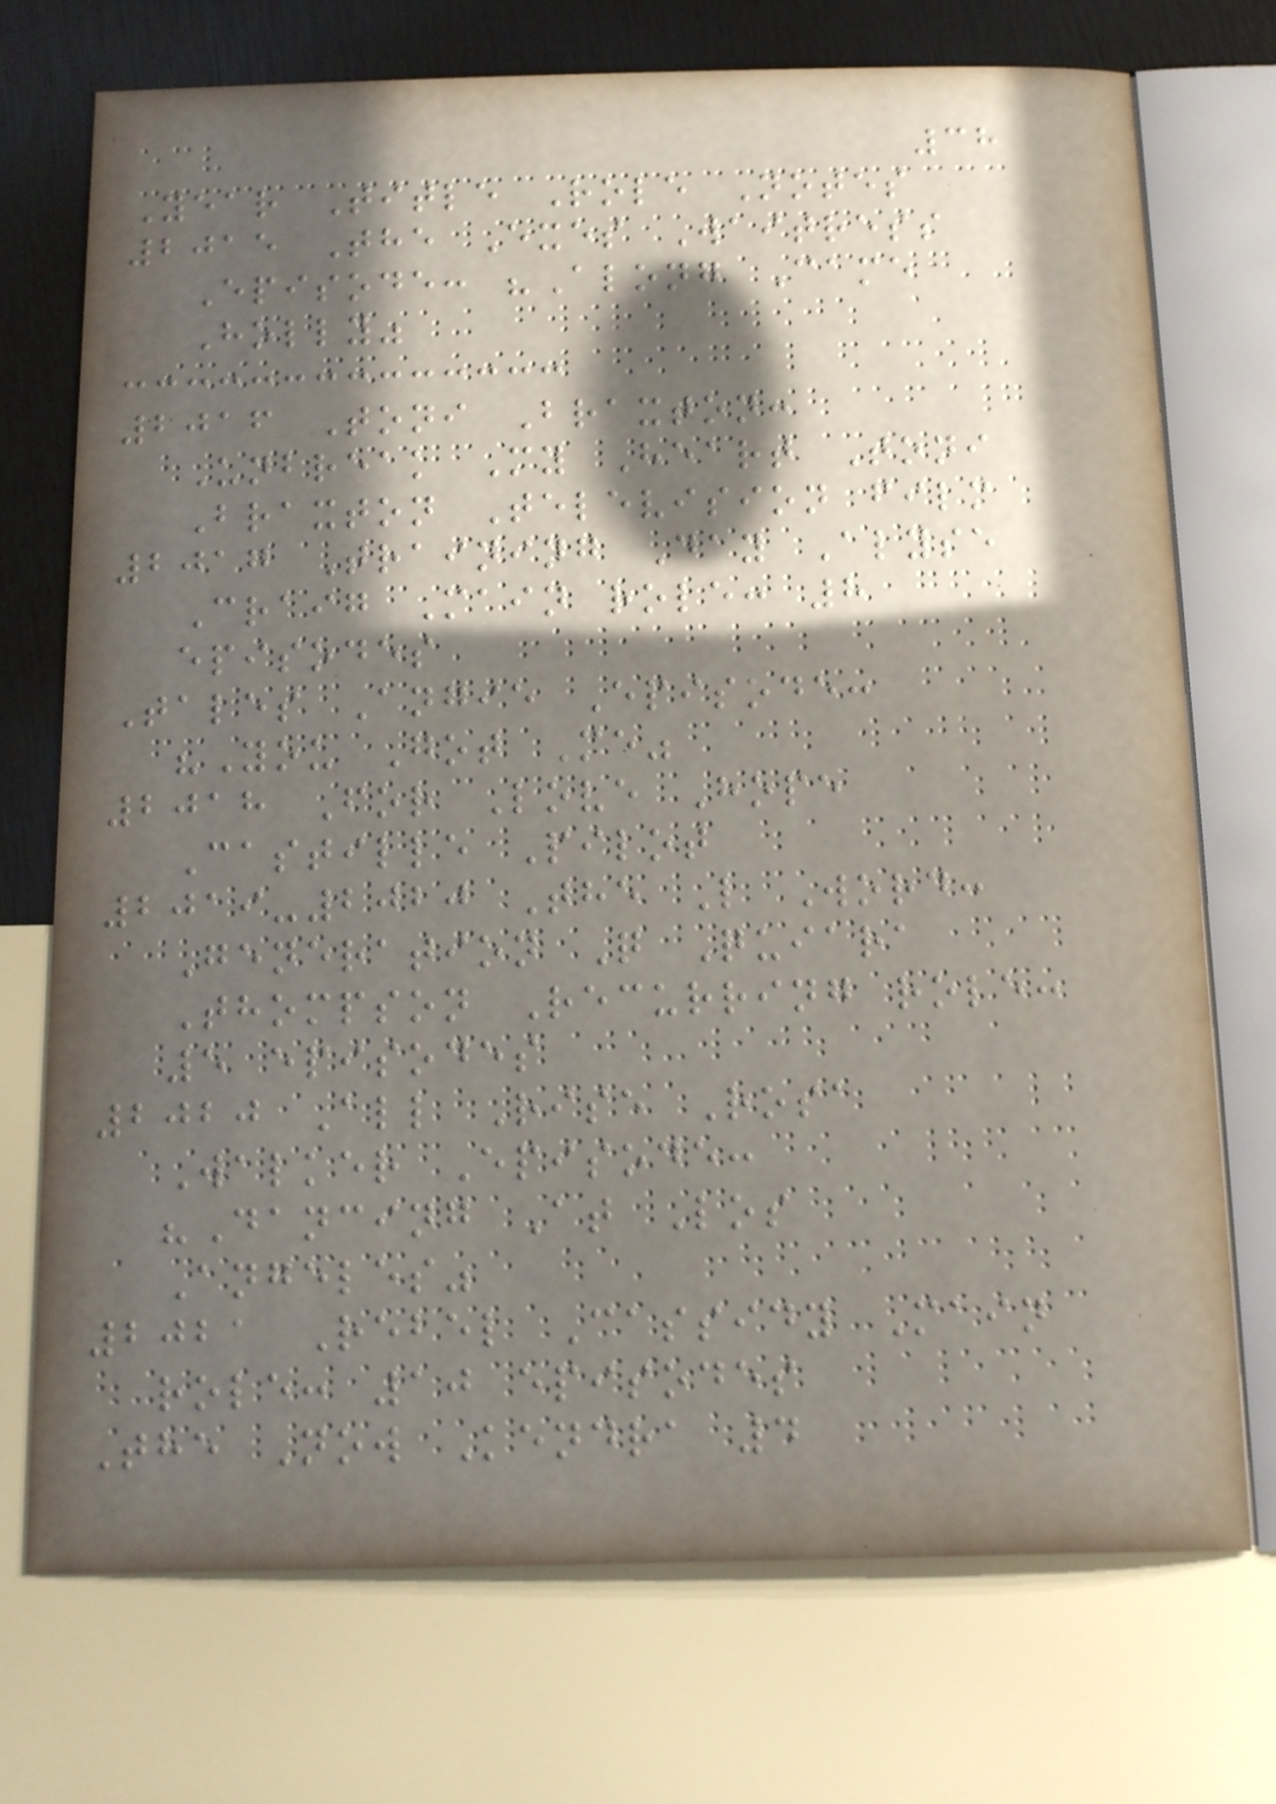38
Year Title Role Notes
2015 The Exes Waitress
Episode: "Along Came
Holly"
2016 Toni Braxton:
Unbreak My Heart Toni
Braxton Television film
2017 Training Day Alyse
Craig Main role: 8
episodes
Tales Angie Episode:
"You Got Me"
2018 For Love Hope
Castille Pilot
2019-2020 The L Word:
Generation Q Quiara
Thompson Recurring role:
5 episodes
2020 All Rise Rosa
Walker Episode:
"Dancing At Los
Angeles"
2021 Rebel Cassidy Main
role: 10 episodes
The Now Kendra 4
